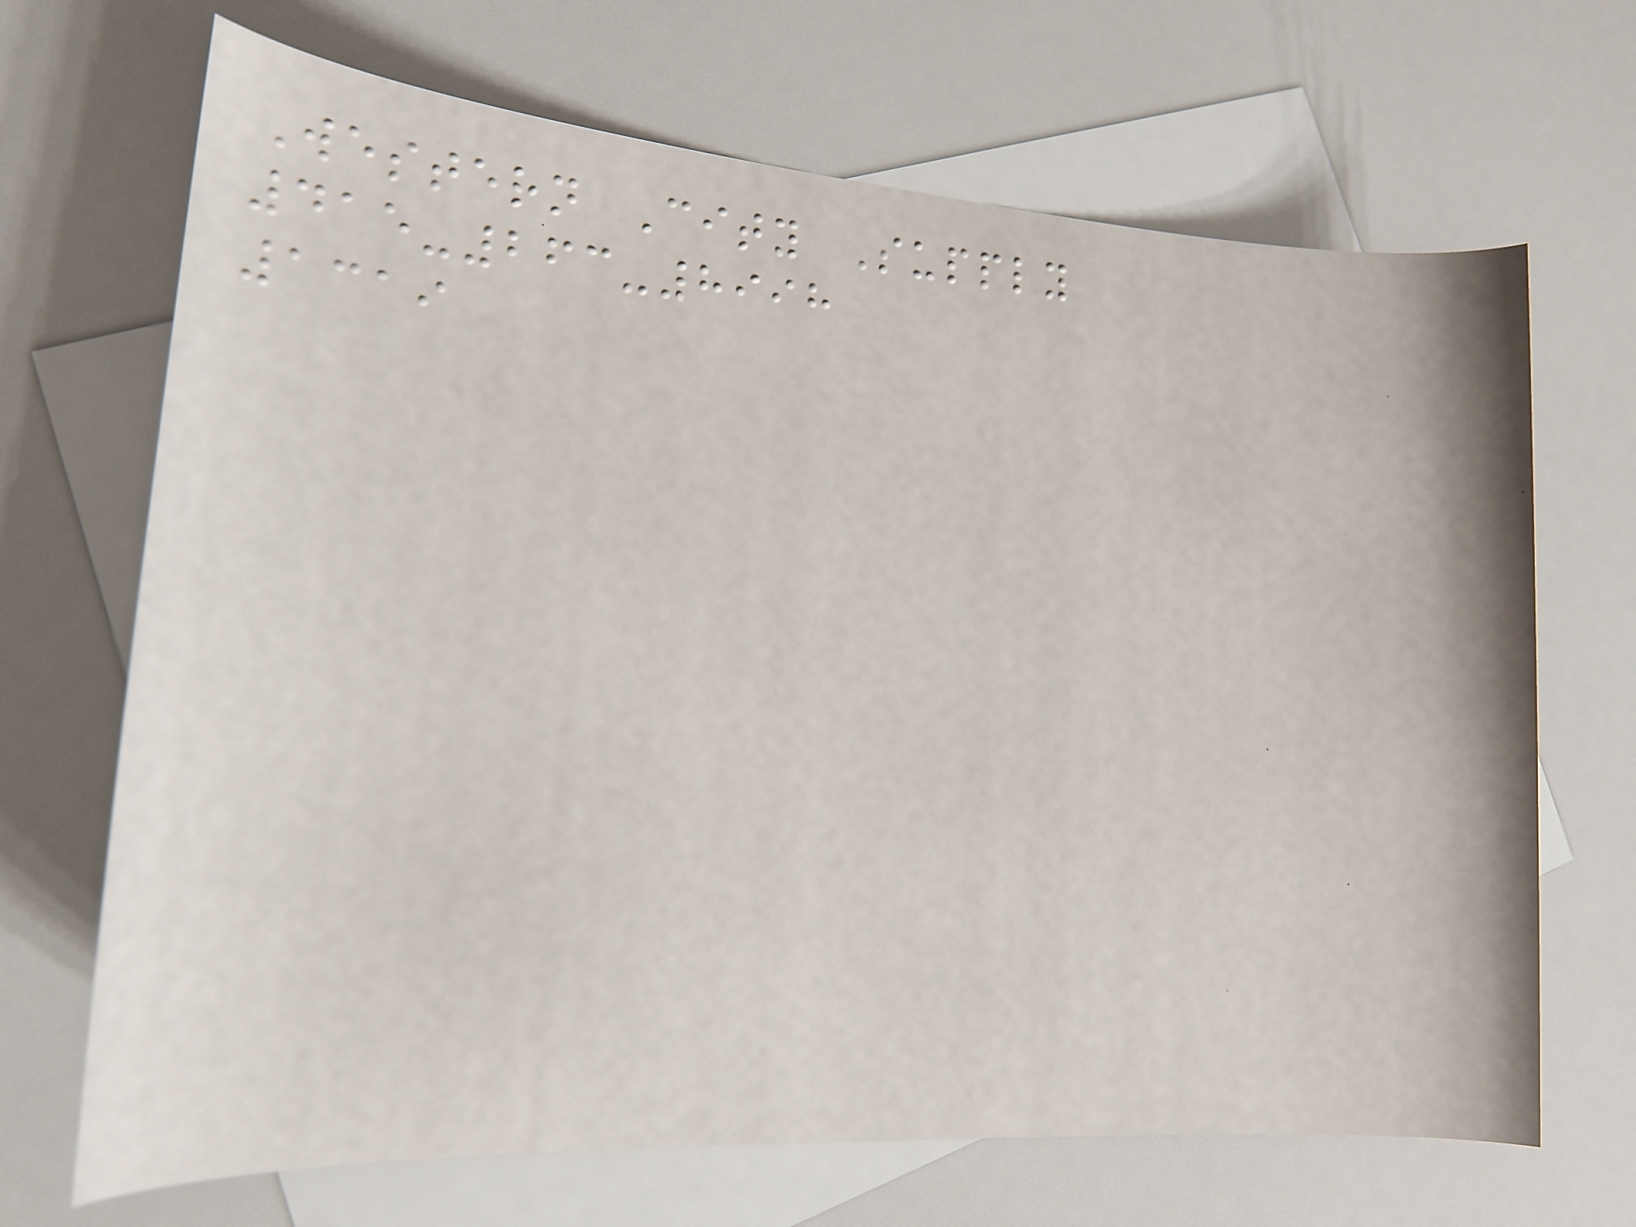Western City Supply
415-263-8998
1319
